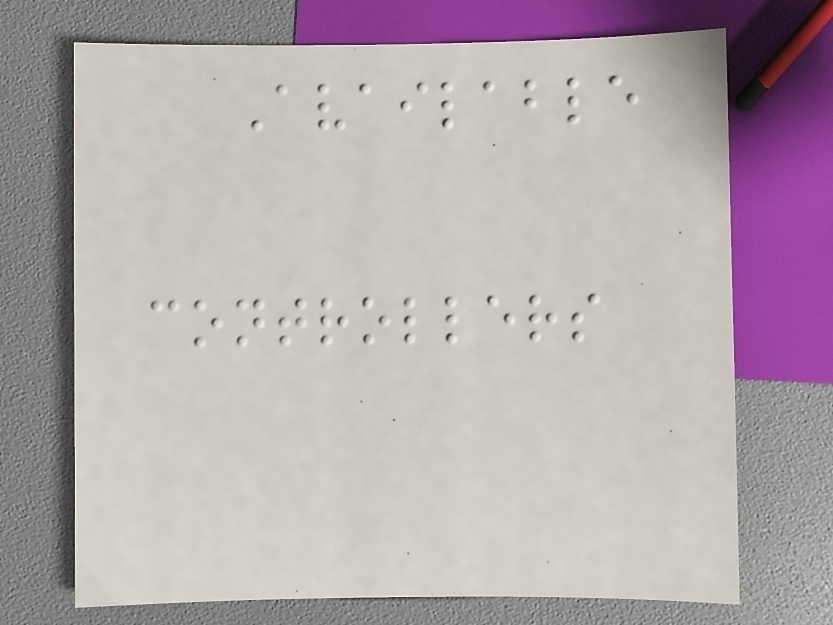Available
controllers
